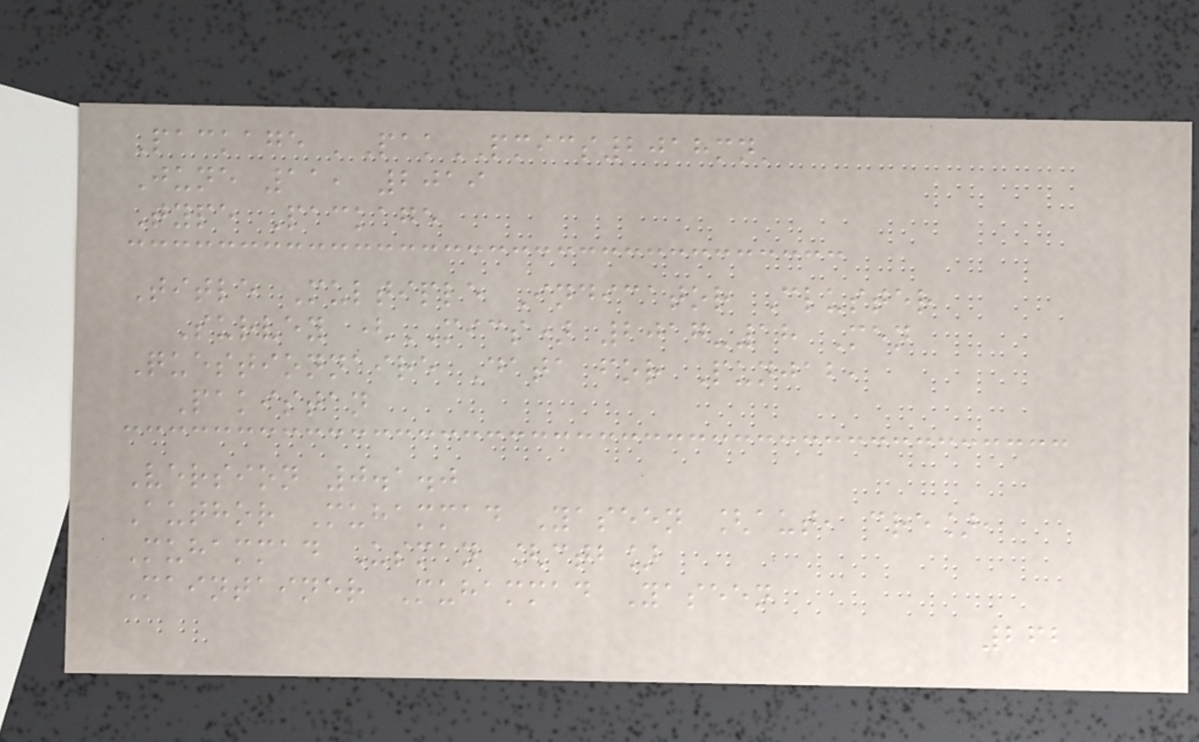Package 'PakPMICS2018mn'
June 11, 2019
Type Package
Title Multiple Indicator Cluster
Survey (MICS) 2017-18 Men
Questionnaire Data for Punjab,
Pakistan
Version 0.1.0
Author Muhammad Yaseen [aut, cre],
Muhammad Usman [ctb]
Maintainer Muhammad Yaseen
262
